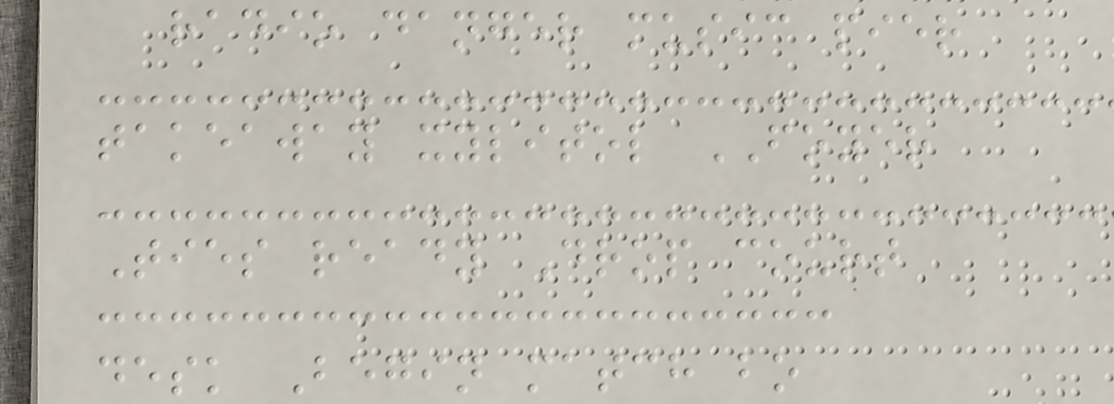radio danger music pier
takeaway xylitol FOYER
Ties ready Drop court
desk Begin match bo
